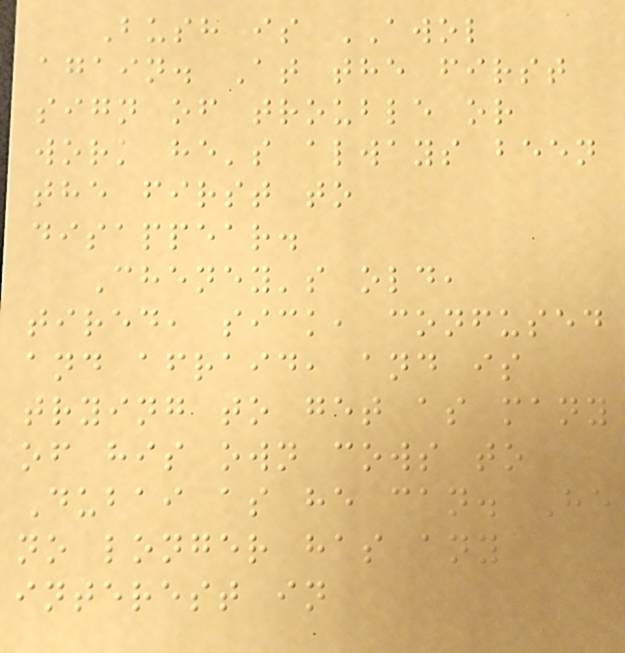Bush is AWOL
again. At the first
sign of trouble or
work he's always been
the first to
disappear.
Cheney's old,
tired, sick, confused
and afraid, and is
trying to get as many
of his own cows to
Dubai as he can. He
no longer has any
interest in
